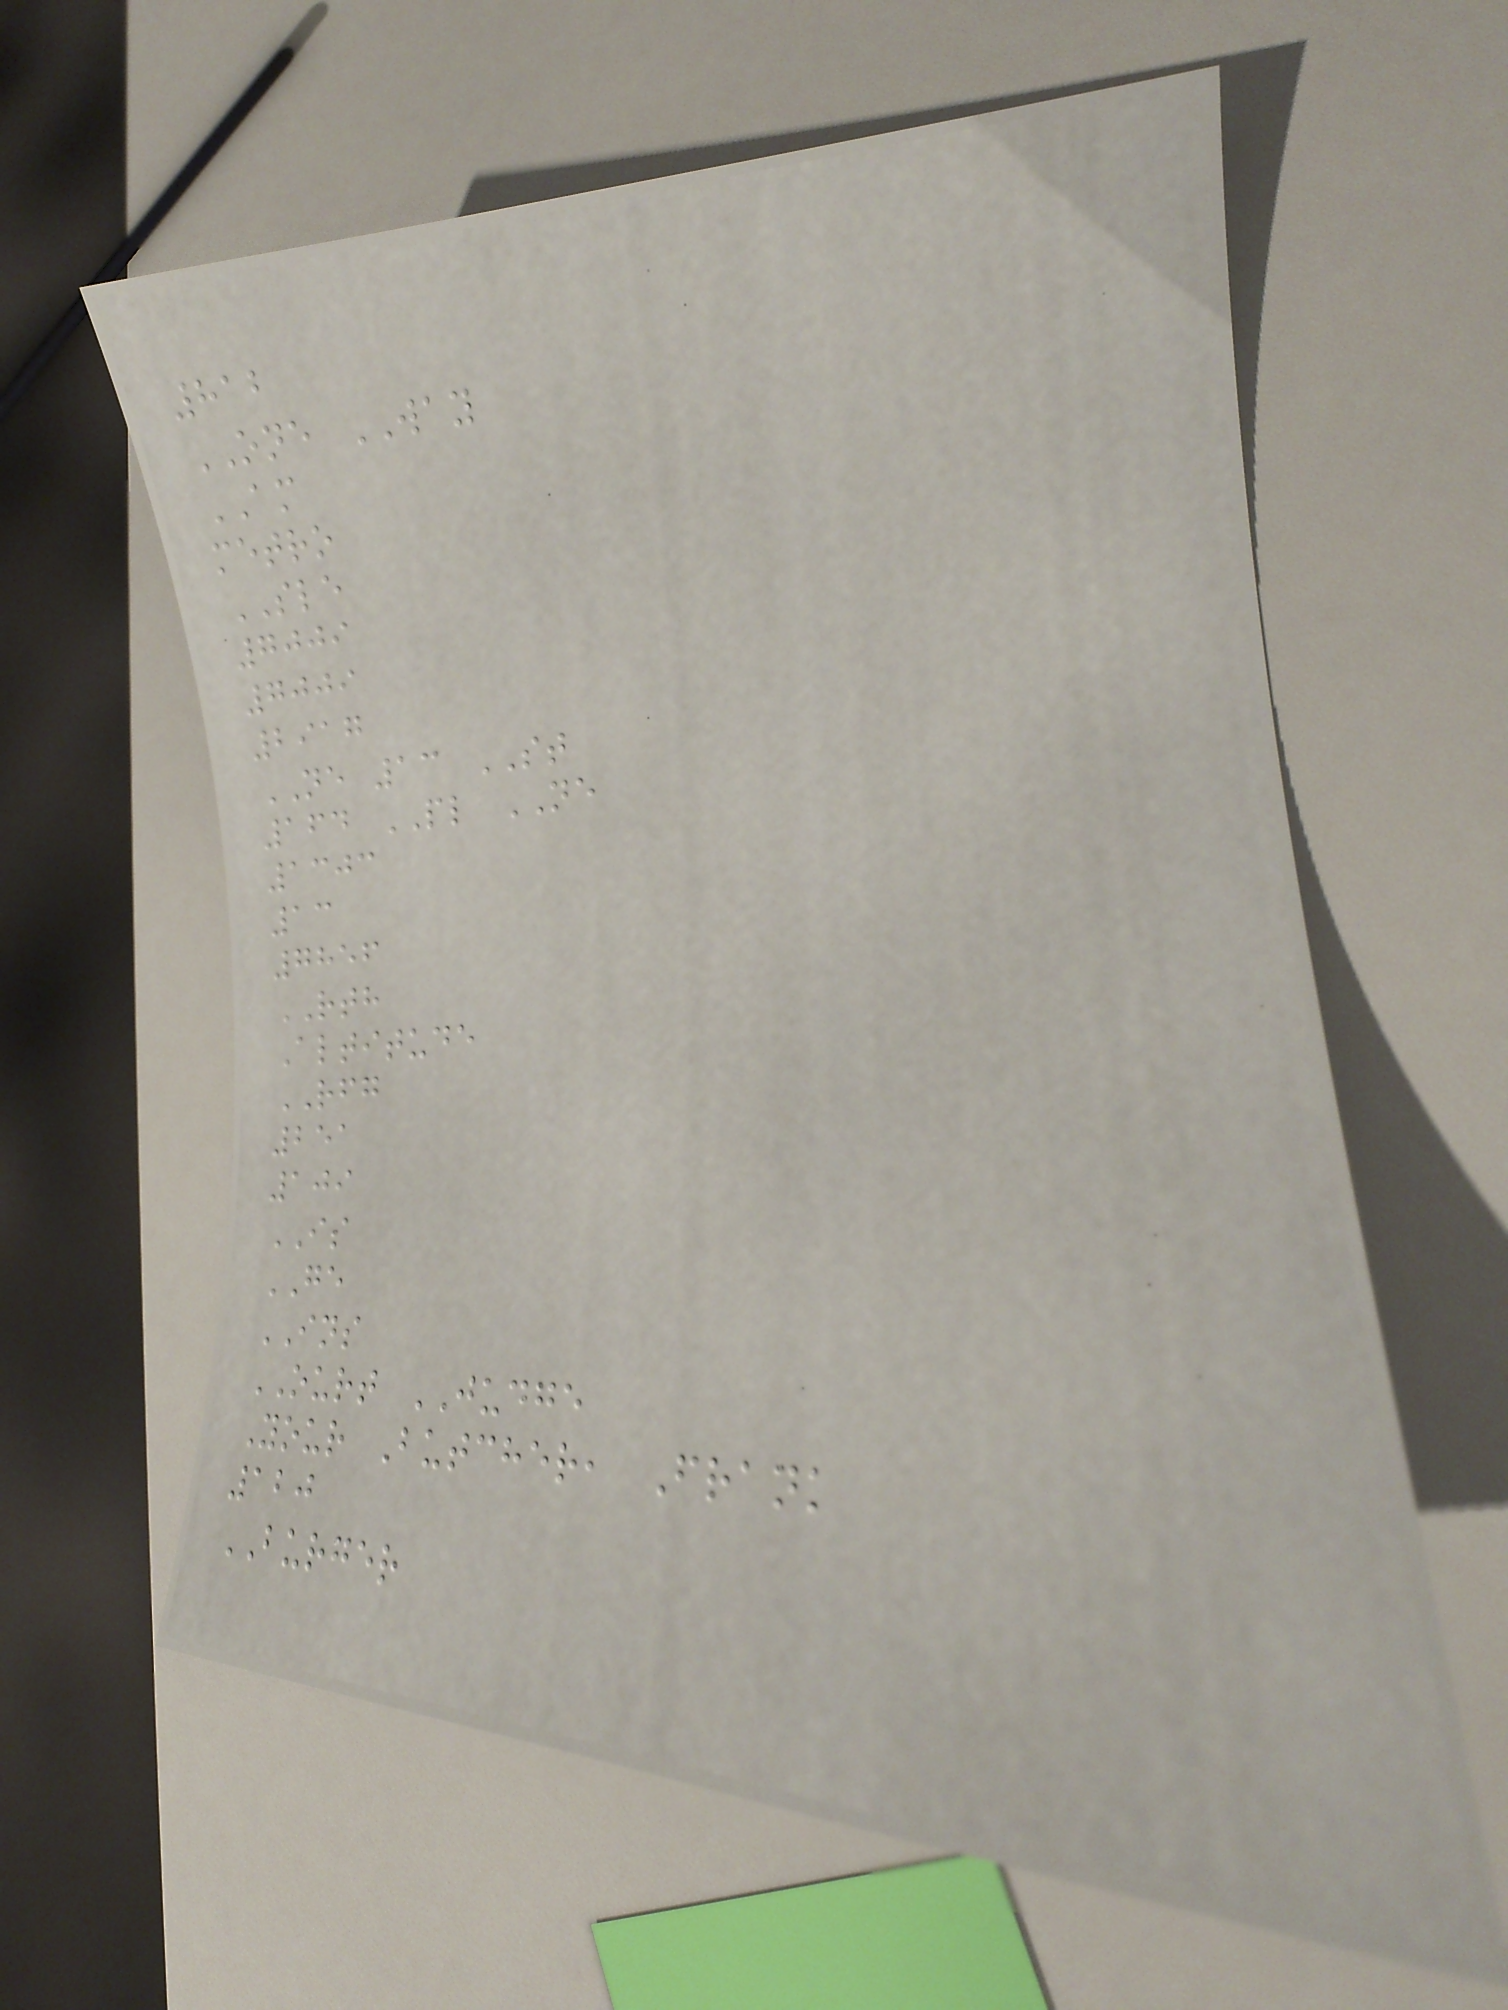812
ONE WAY
AM
metro
SLE
7009
7009
2917
NE 13 ST
164 PL NE
1303
13
7856
RTH
Altitude
RFG
251
109
IS
GE
INS
OURT JUDGE
Your Butcher, Frank
120
BURGER
